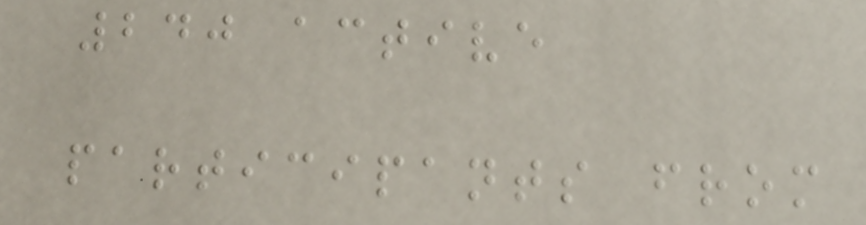240 active
participants from
